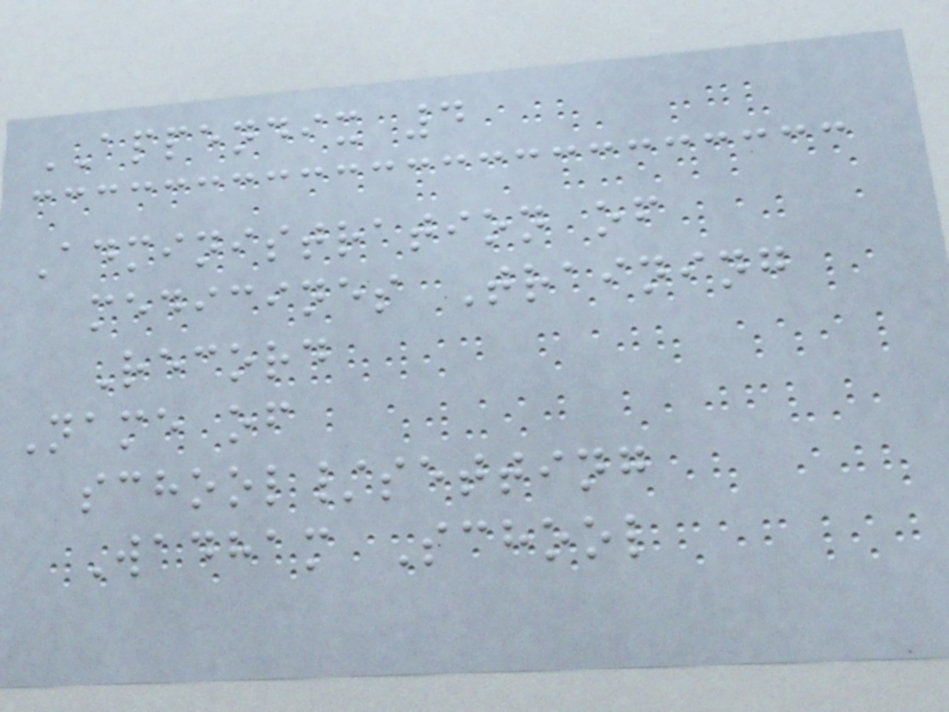APPENDIX 4
Administration of
medicines Training
Record
Name of
school/setting
Wadham School
